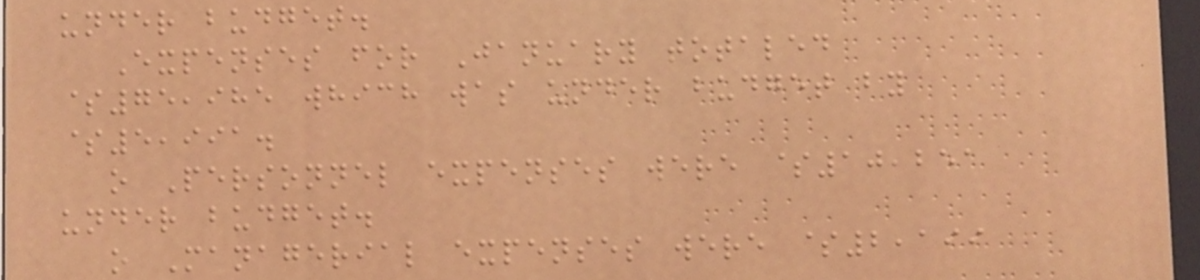under budget.
Expenses for January totaled
$75,985 which was under budget by
$5,991.
o Personnel expenses were $10,251
under budget.
o Managerial expenses were $2,199
